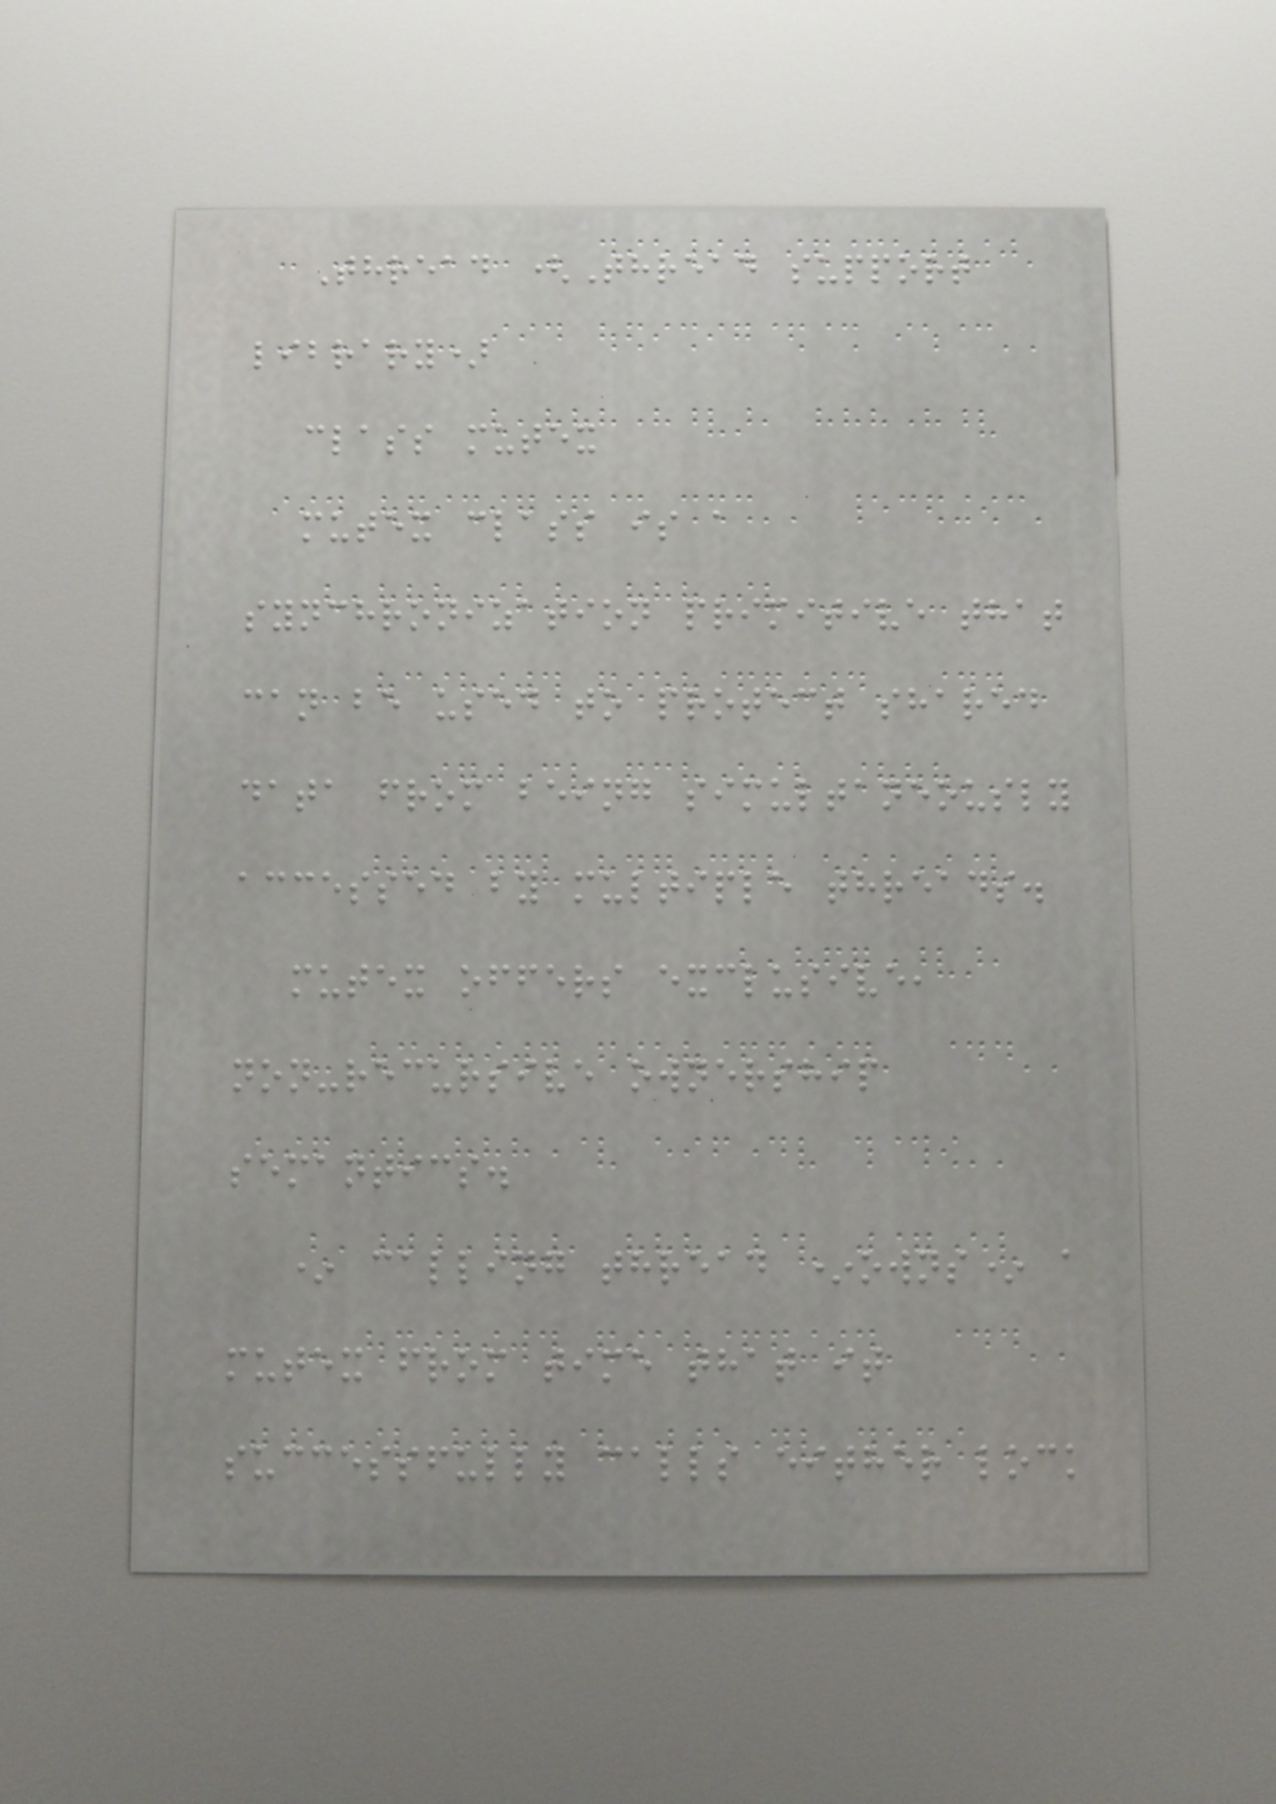Thread (Thread support
library)
class mutex
mutex class is a
synchronization primitive that
can be used to protect shared
data from being simultaneously
accessed by multiple threads.
mutex offers exclusive,
non-recursive ownership
semantics.
* calling thread *owns* a
mutex from time that it
successfully calls either lock
